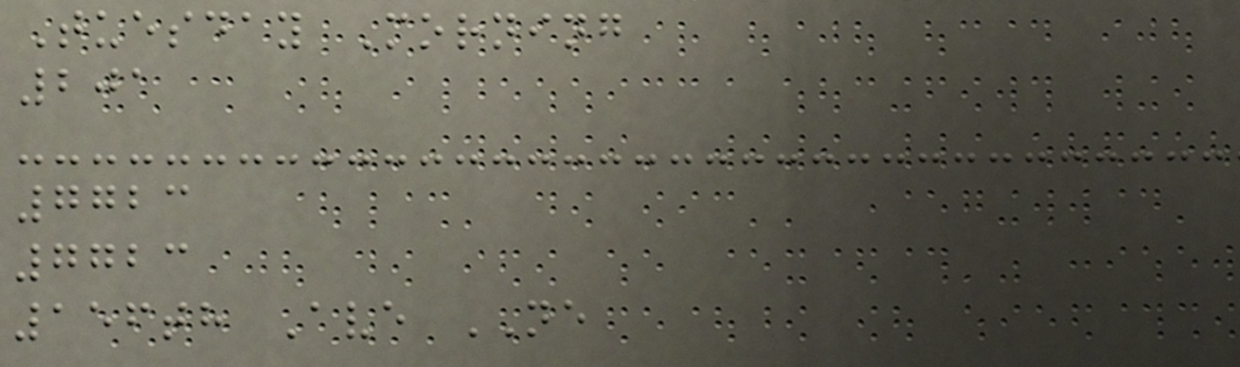Tuesday Morning
201
7723
7723
156th Ave NE
